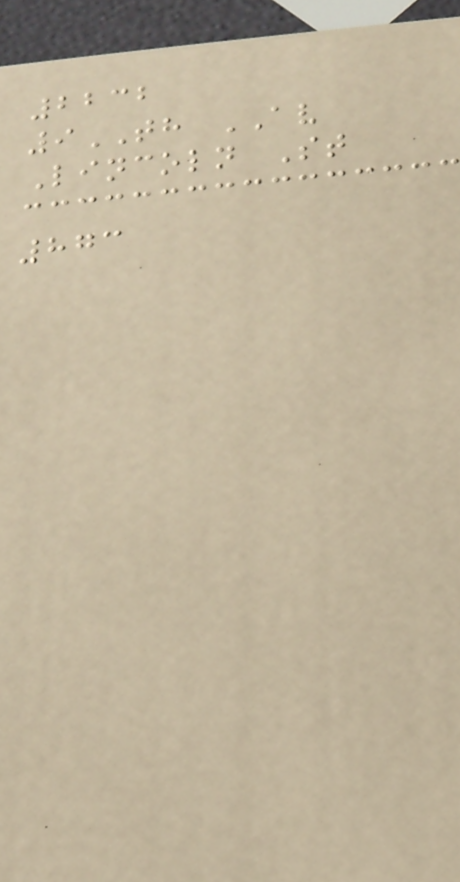2232
9TH AV
Lincoln St
873
